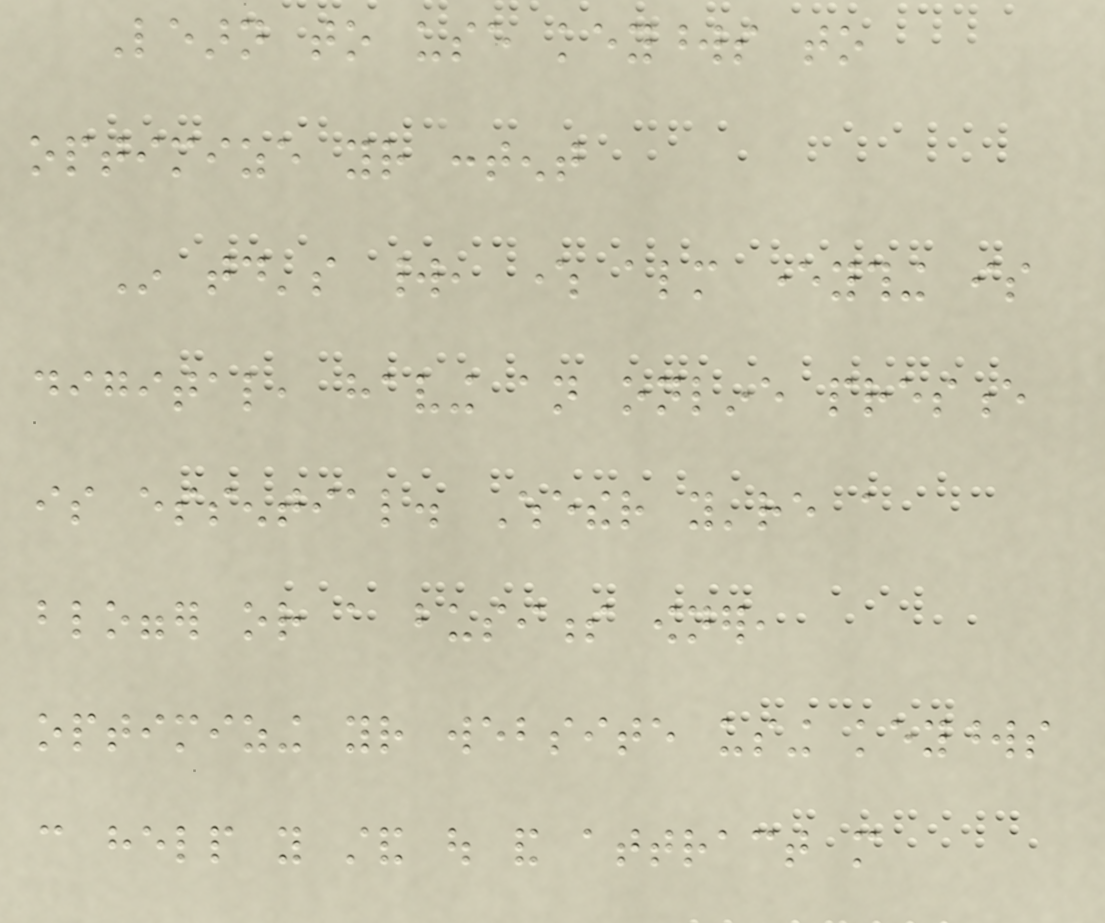Learn to use keywords to
optimize your content
In today's world, where almost everything is
digital, having an online presence
is essential. Whether you're a
blogger or a business owner,
optimizing your website using keywords
can help you stand out and attract more
